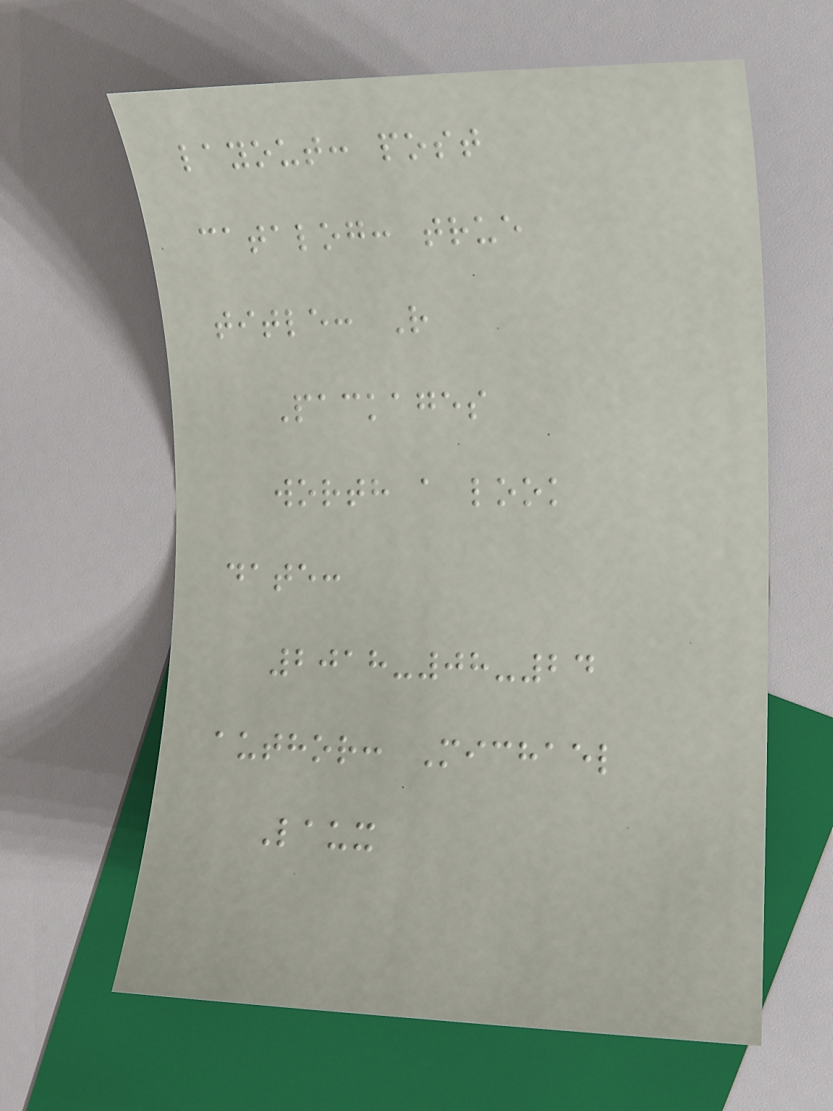layout: post
catalog: true
title: R
Packages
worth a look
date:
2018-08-24
author: Michael
Laux
